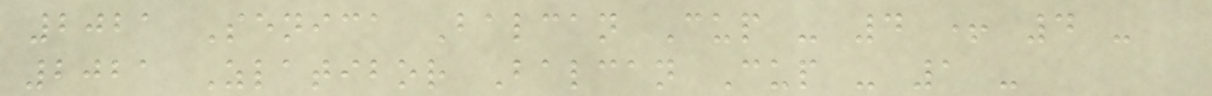2021 Senica Balcan Cup - 4 + 4 -
2021 Zlatibor Balcan Cup - 1 -
